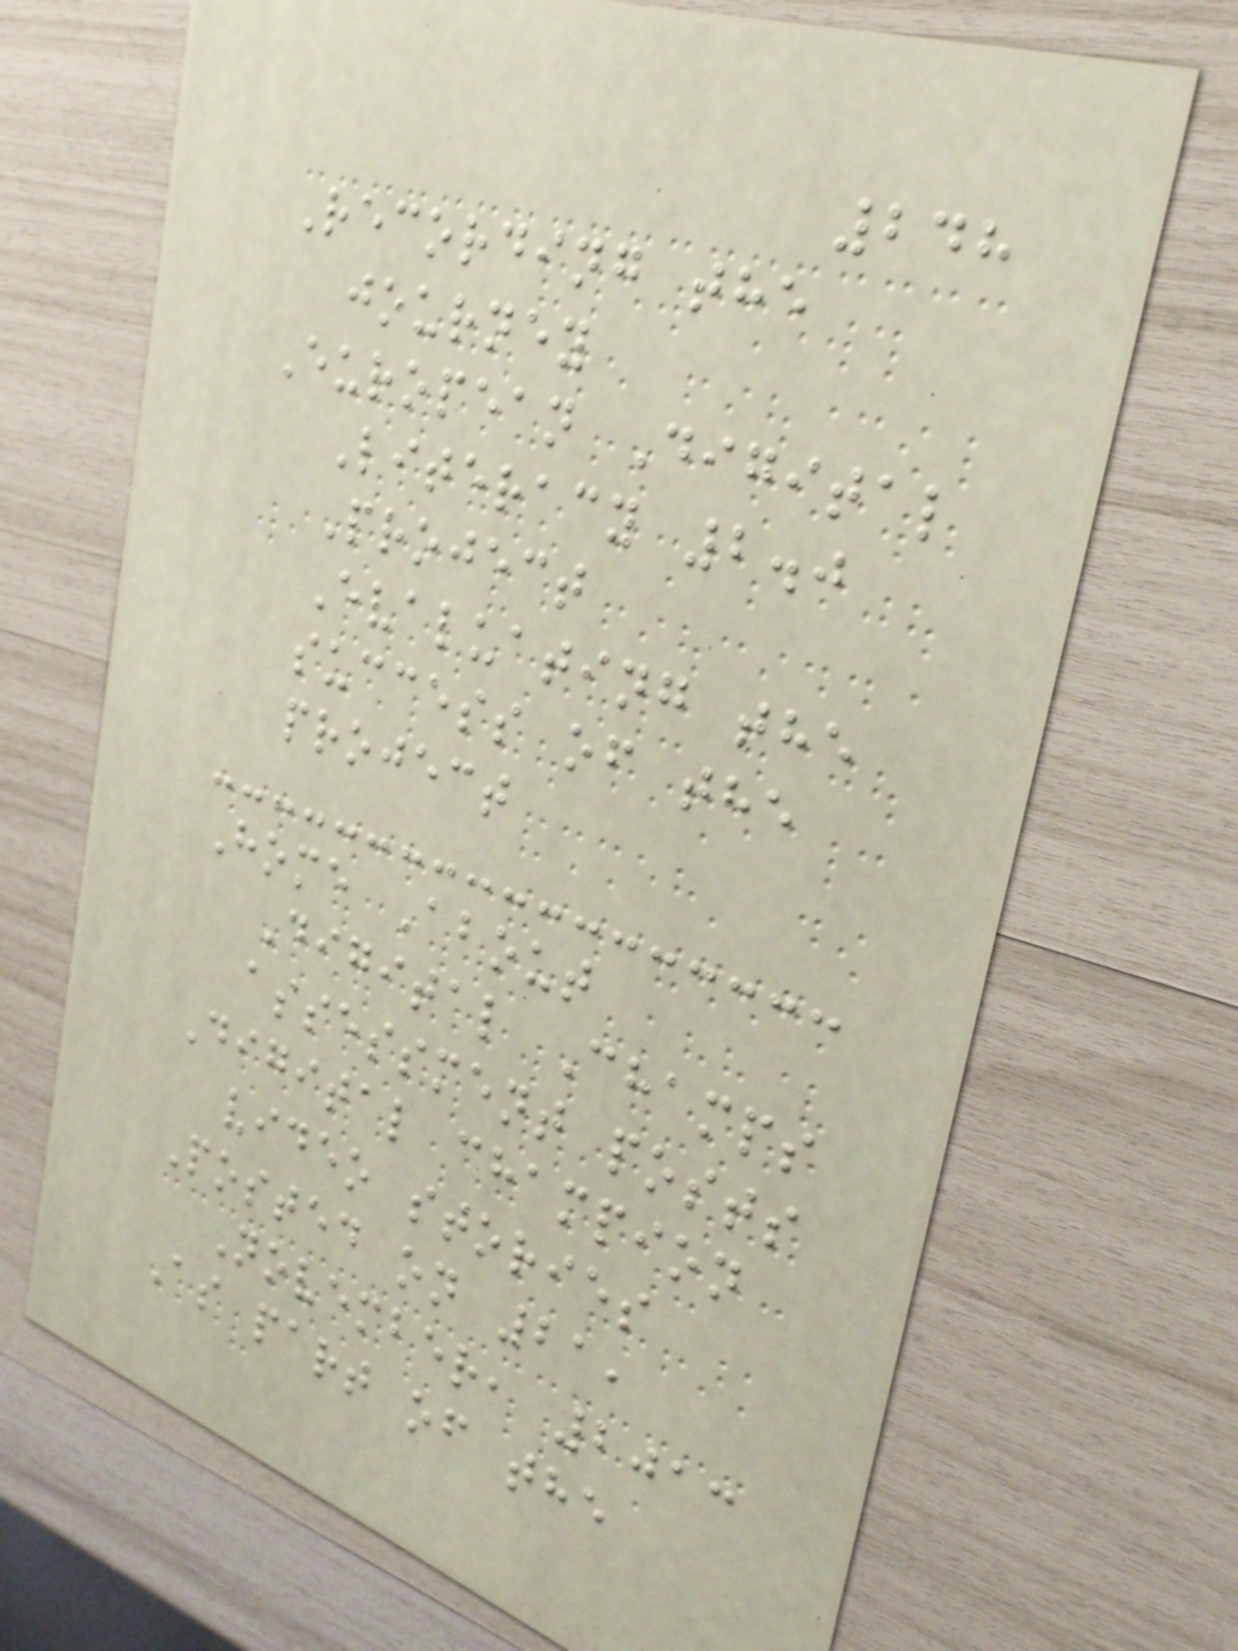248
Recording the
journey
European Digital
Literacy 2.0
Project
Evaluating the
success of the
project
Home About
Digital Champs
assessment posts
Digital champion
video stories
Posted on 21,
November, 2013
As part of the
